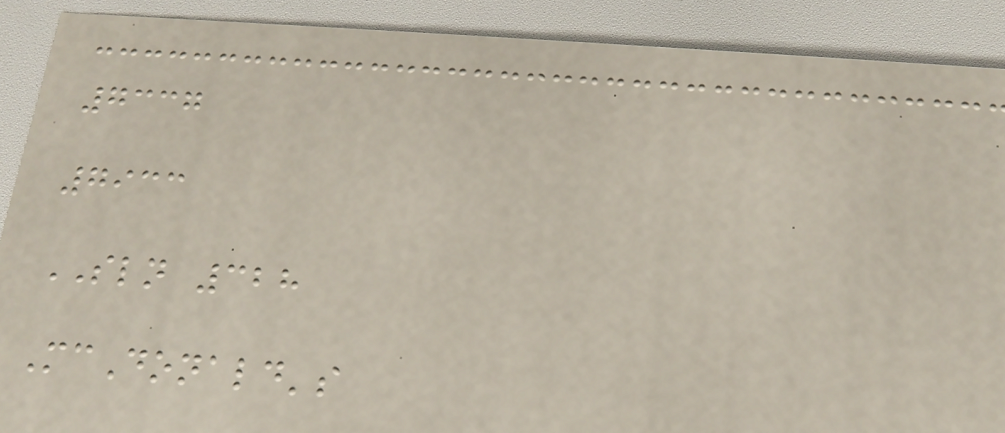7337
7933
SLN 328
McDonald's
